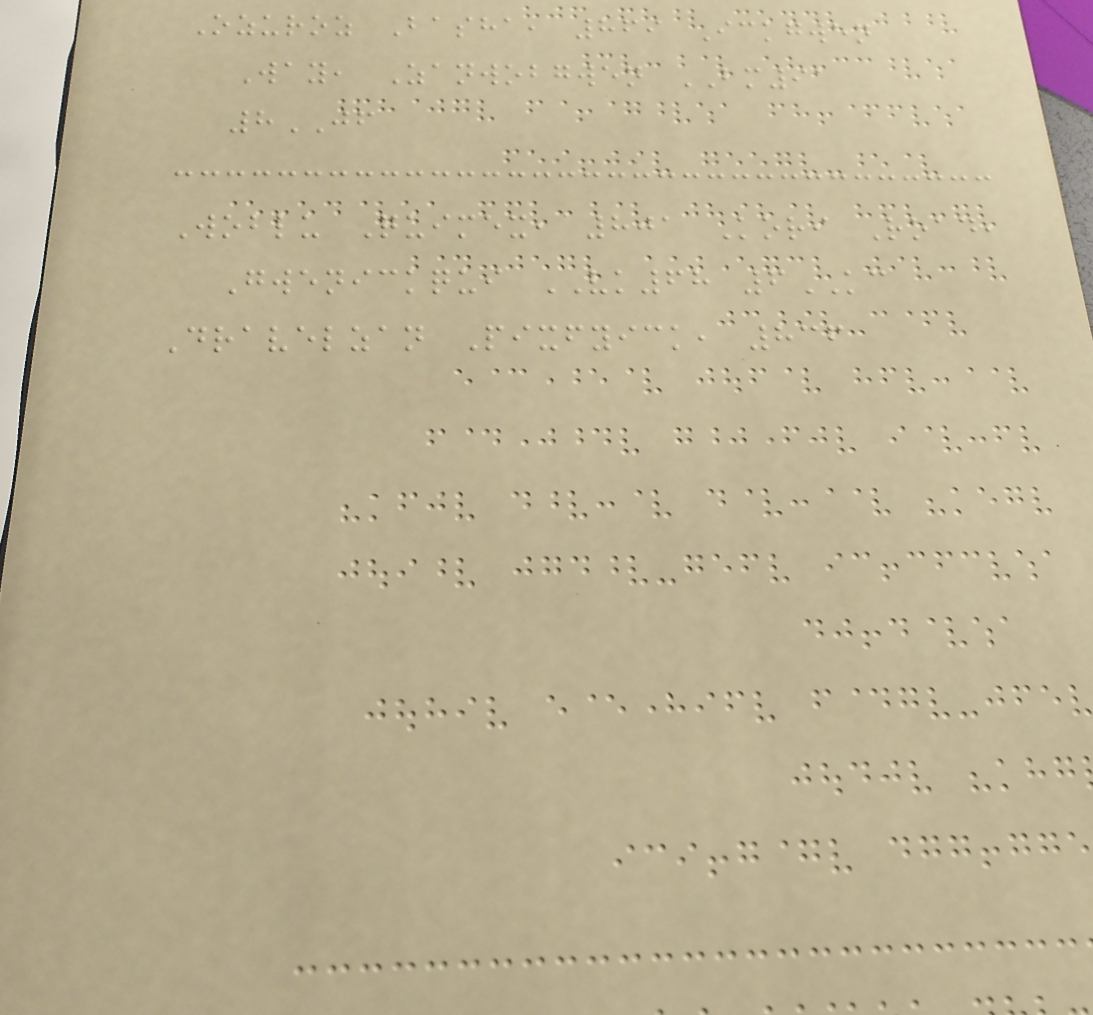Ozuroz Basha, 869 Ickgwen
Way, Zanwobgwen BM91
8JF
Woblu Quimex, 801 Kori Road,
Gwenickqui VK68 6KC
Dravelzan Pixfyick, 836
